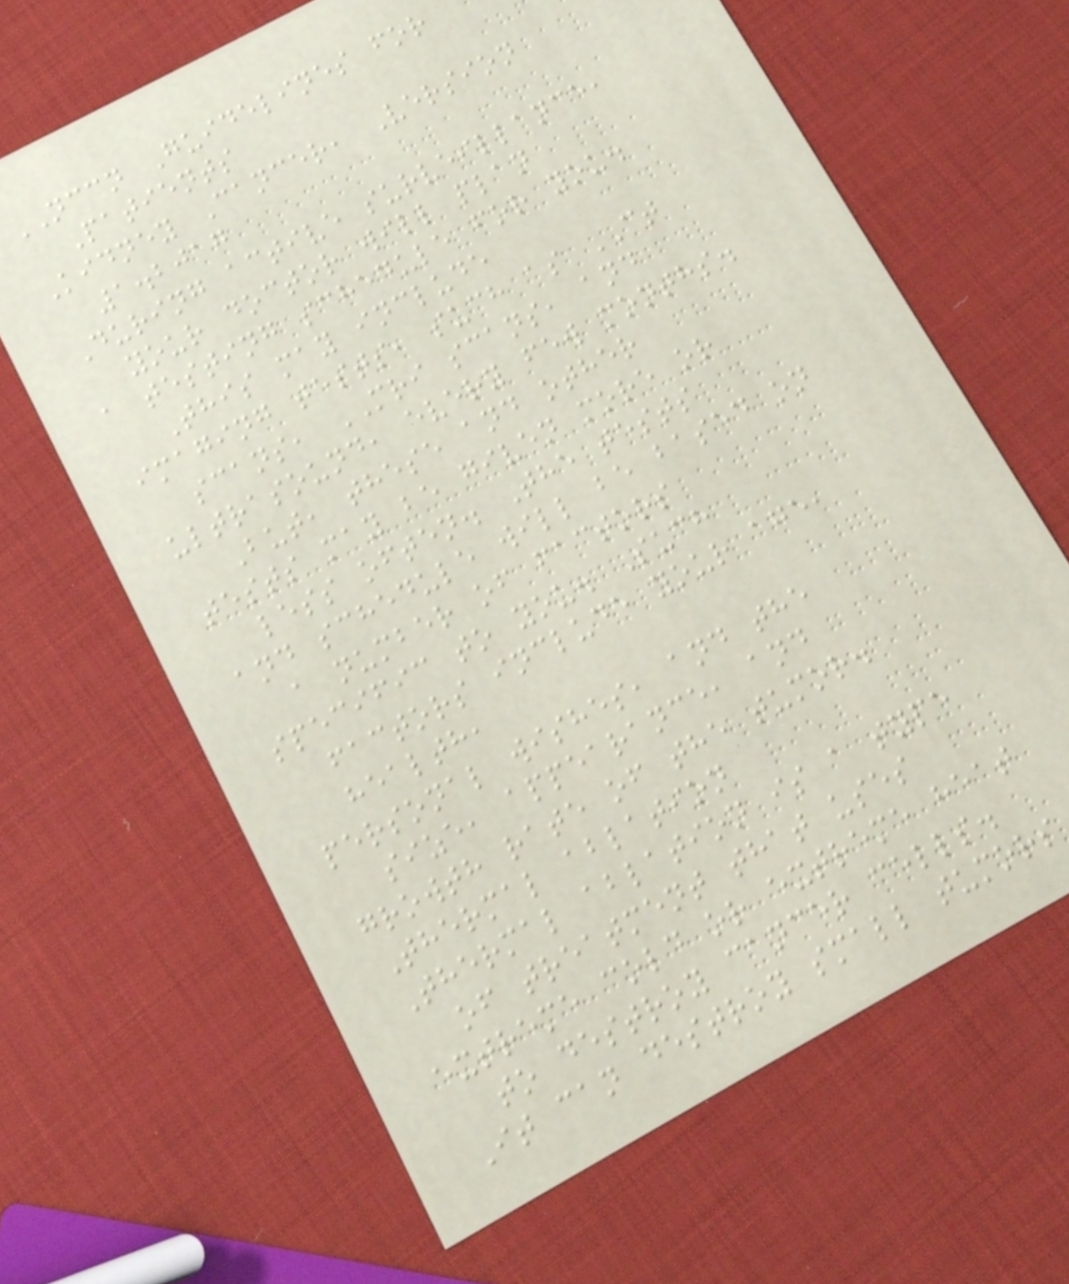NCCN Guidelines for
Patients
Kidney Cancer, Version
1.2017
During active surveillance,
your doctor will plan
a testing schedule for you.
This may include
imaging tests, such as CT
scans, MRI scans, and
ultrasound, every few months.
But, these and other
tests may be given more or
less often. The tests
and schedule will be based on
a number of factors
specific to you. Such
factors include your age,
health,
personal wishes, and the
size, appearance, and
growth rate of the tumor.
Thermal ablation
Thermal ablation is a type
of treatment that uses
extreme cold or extreme heat
to destroy cancer cells.
It can destroy small tumors
